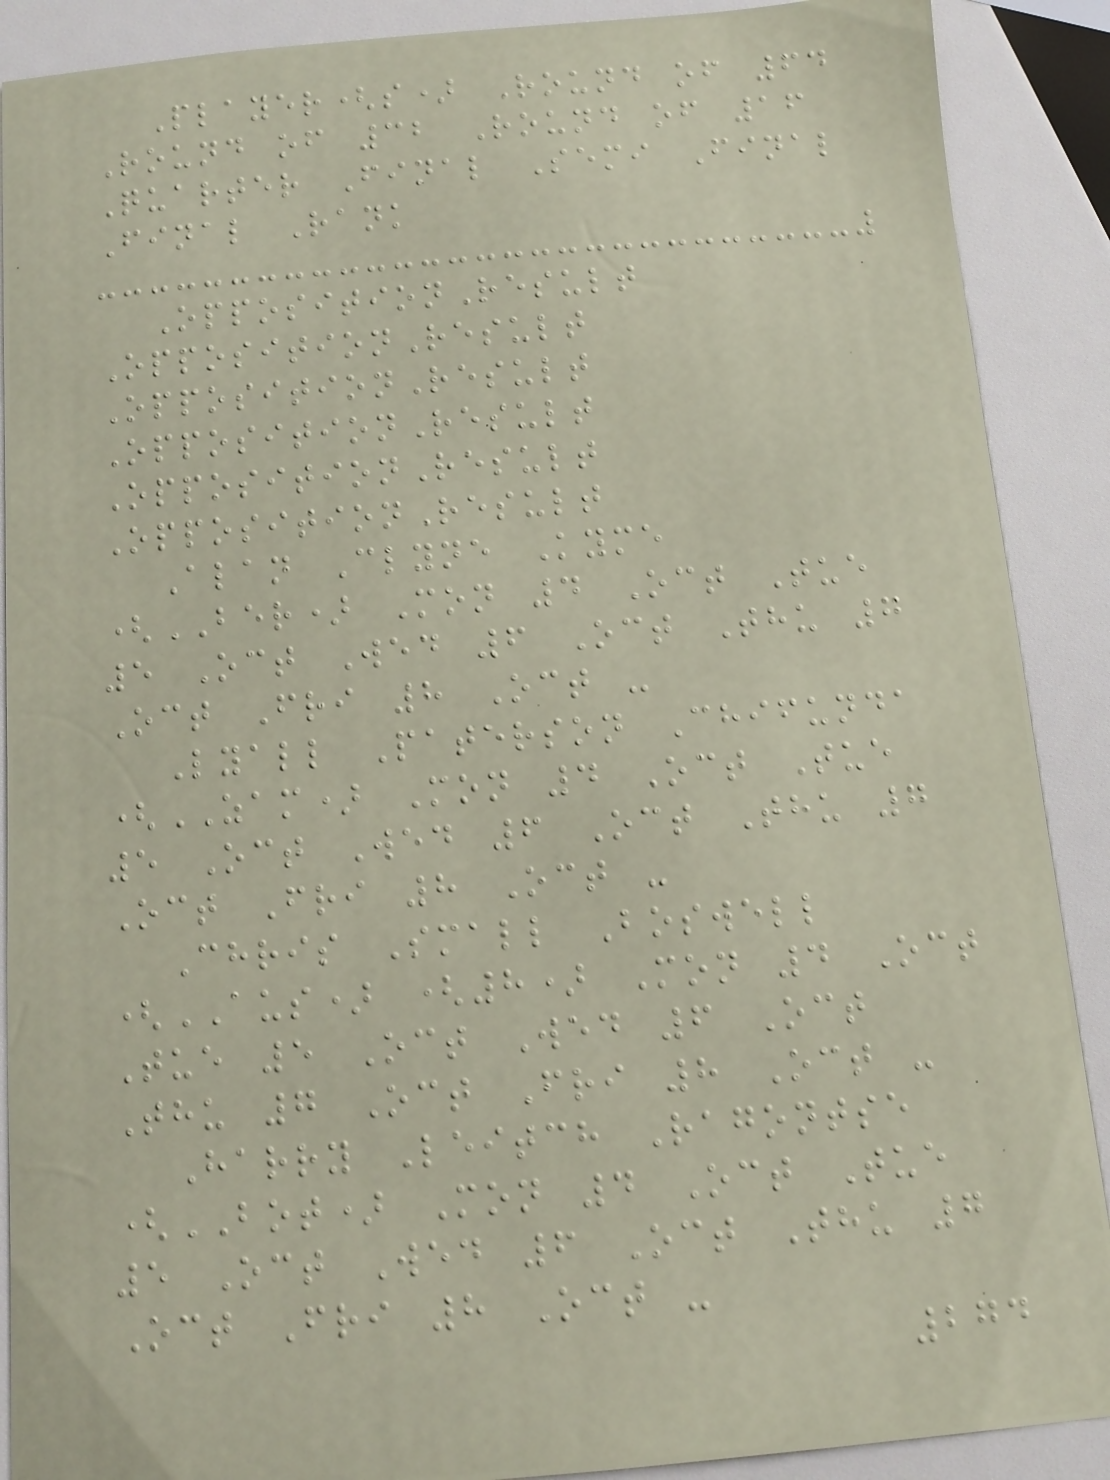Player(s) Round of 64
Round of 32 Round of 16
Quarter Final Semi Final
Final Rank
OppositionResult
OppositionResult
OppositionResult
OppositionResult
OppositionResult
OppositionResult
Alan Clyne Kyme
(BER) Mon 4 Oct Tue
5 Oct Wed 6 Oct Thu 7
Oct Fri 8 Oct -
Lyall Paterson Chifunda
(ZAM) Mon 4 Oct Tue
5 Oct Wed 6 Oct Thu 7
Oct Fri 8 Oct -
Chris Small Boswell
(AUS) (8) Mon 4 Oct
Tue 5 Oct Wed 6 Oct
Thu 7 Oct Fri 8 Oct -
Harry Leitch Ragontse
(BOT) Mon 4 Oct Tue
5 Oct Wed 6 Oct Thu 7
Oct Fri 8 Oct -
274
